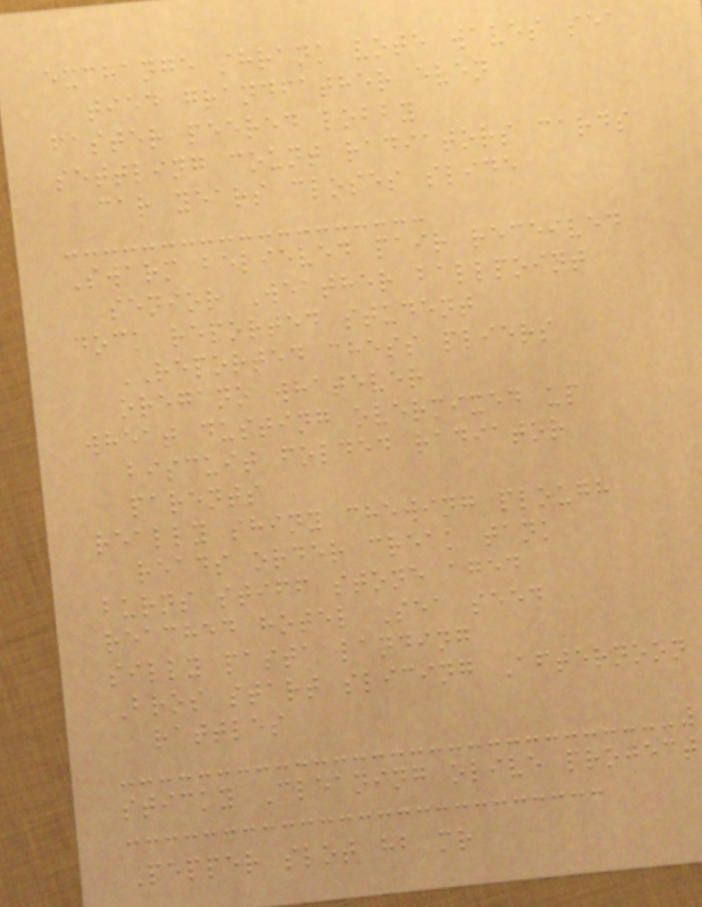exchange shrank vote waves sea
tied grandfather even
faster peered lobby
settling count radiators cards
car years closes slide
Swarm believed pair received
senior Weather ballpoint
dock reported student
REPORTED chess pliers
oregano whatever
wheat dusting overmixed up
biscuit folded radiator
parents
really shiny chewing plough
reads order creak tank
burns stiff stone aged
reached hotel Sea seed
silly pasta landing
Bros start slicing Afternoon
rattles
sticky Cleaning olive project
Pepper slot hb mr
